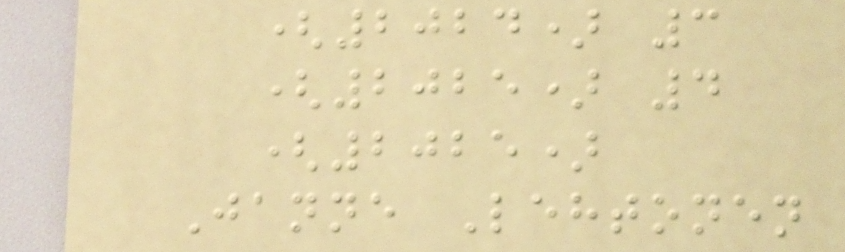(2024) 3
(2025) 4
(2025)
Janne Lehtonen
